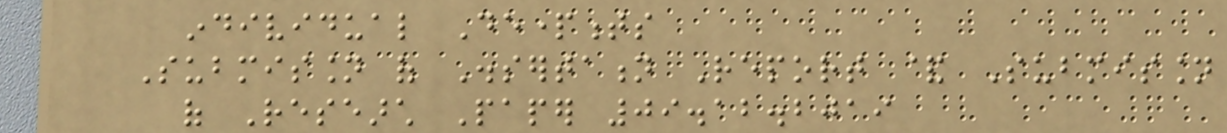individual Departments
Submission of Dissertation Report & Submission
of Research Paper 09.12.2019
